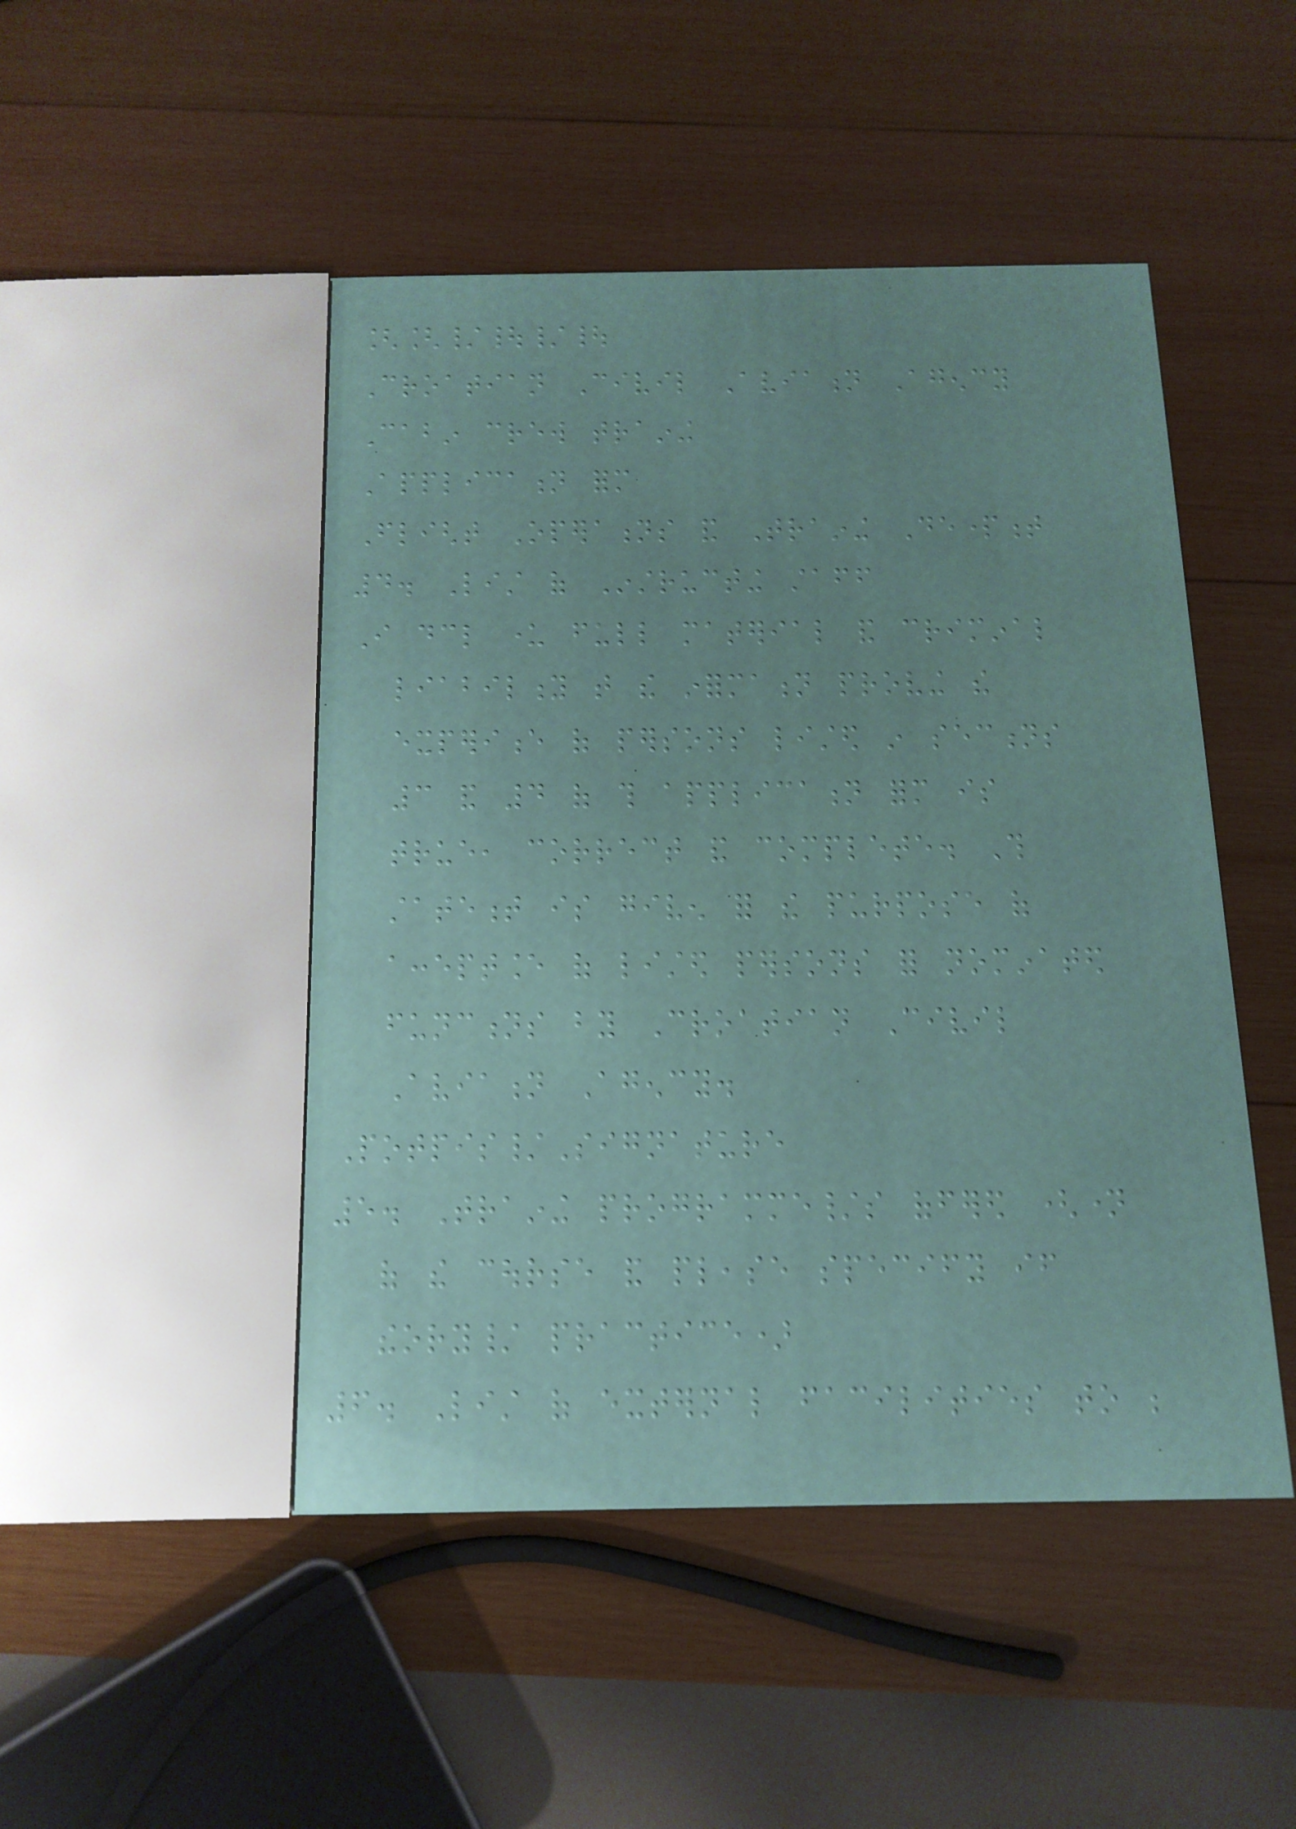[[/|/|
Croatian Civil Aviation Agency
Cabin crew training
Application form
Flight Operations and Training Department
4. List of Instructing staff
I declare under full material and criminal
liability that the information proving the
experience of persons listed in sections
3 and 4 of this application form is
true, correct and complete. This
statement is given for the purpose of
acceptance of listed persons for nominated
functions by Croatian Civil
Aviation Agency.
Potpis/Signature
5. Training programme/s offered (name
of the course and please specify if
theory/ practice)
6. List of external facilities to be
